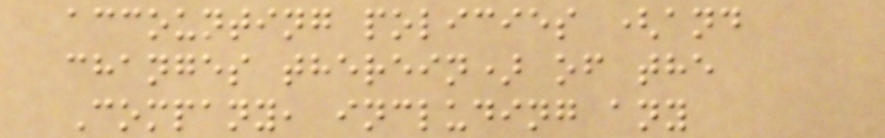accounting policies (and
changes therein) of the
Company, including any
